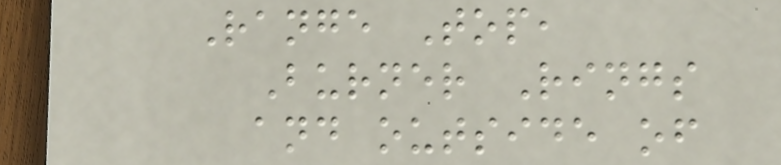Range Top,
Burner Rings
and outside of
